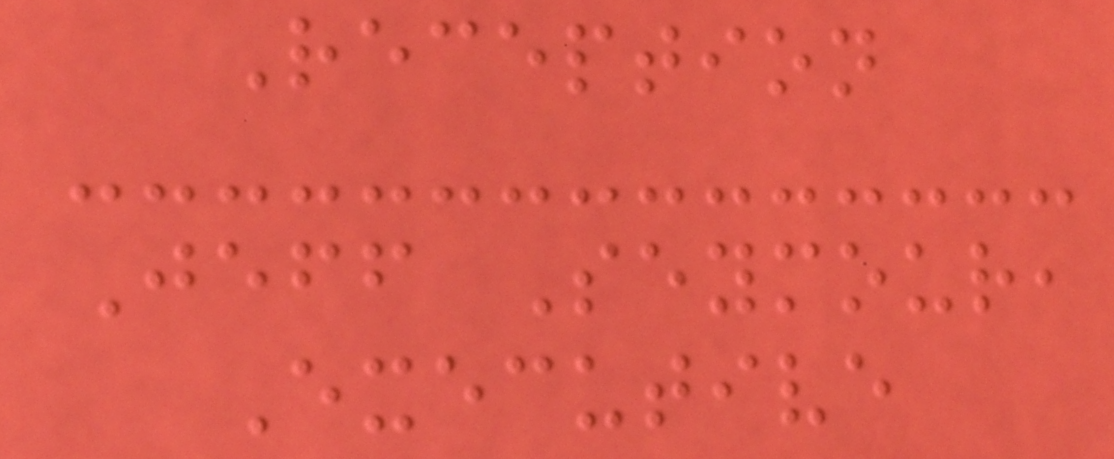Reception
Jeff Seymour,
Executive
